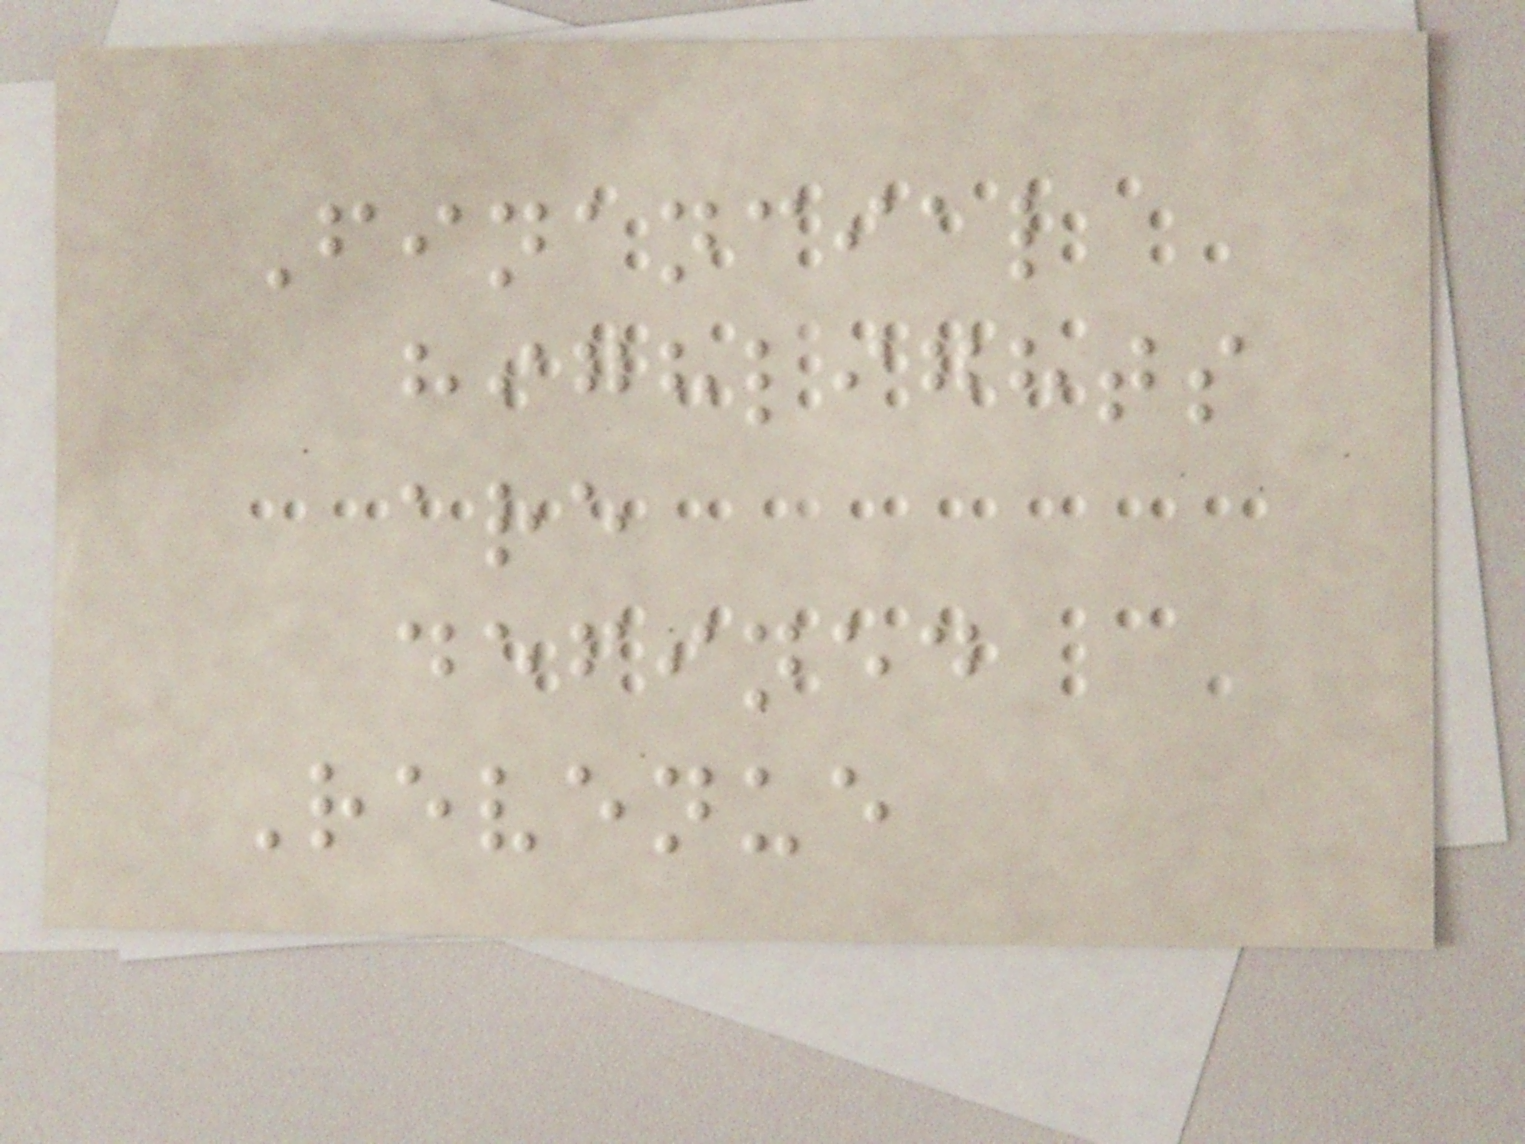Financial
highlights
are
defined
Revenue
